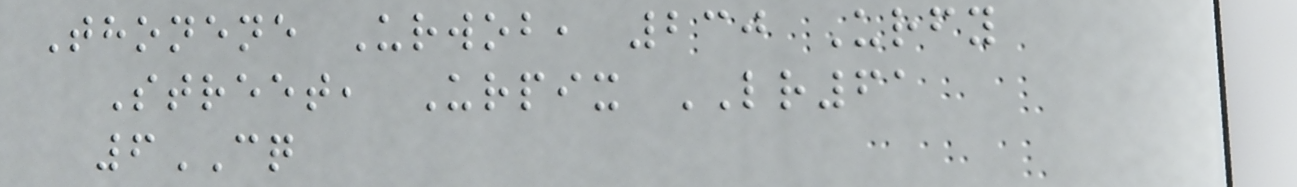Thonene Urwob, 230 Urfy
Street, Urpix LR61
6CQ
